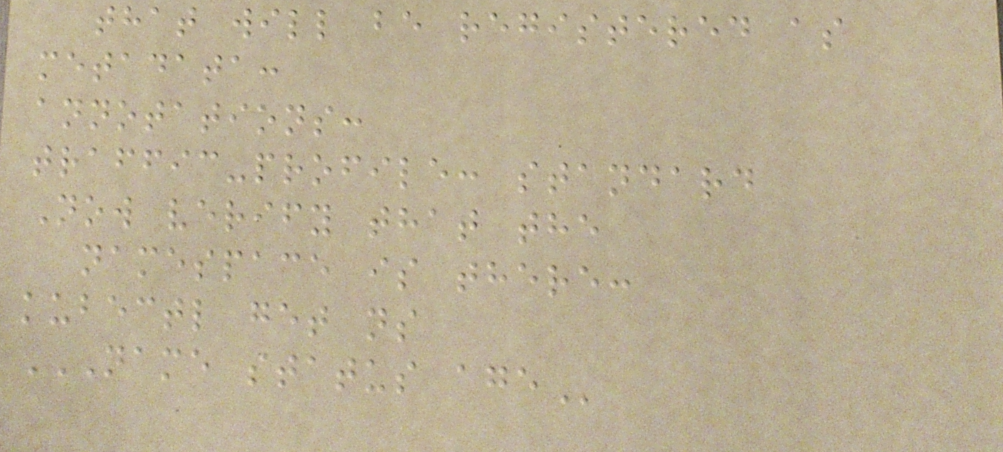that will be registered as
metadata:
annotations:
traffic-profile: standard
Now verify that the
namespace is there:
kubectl get ns
NAME STATUS AGE
